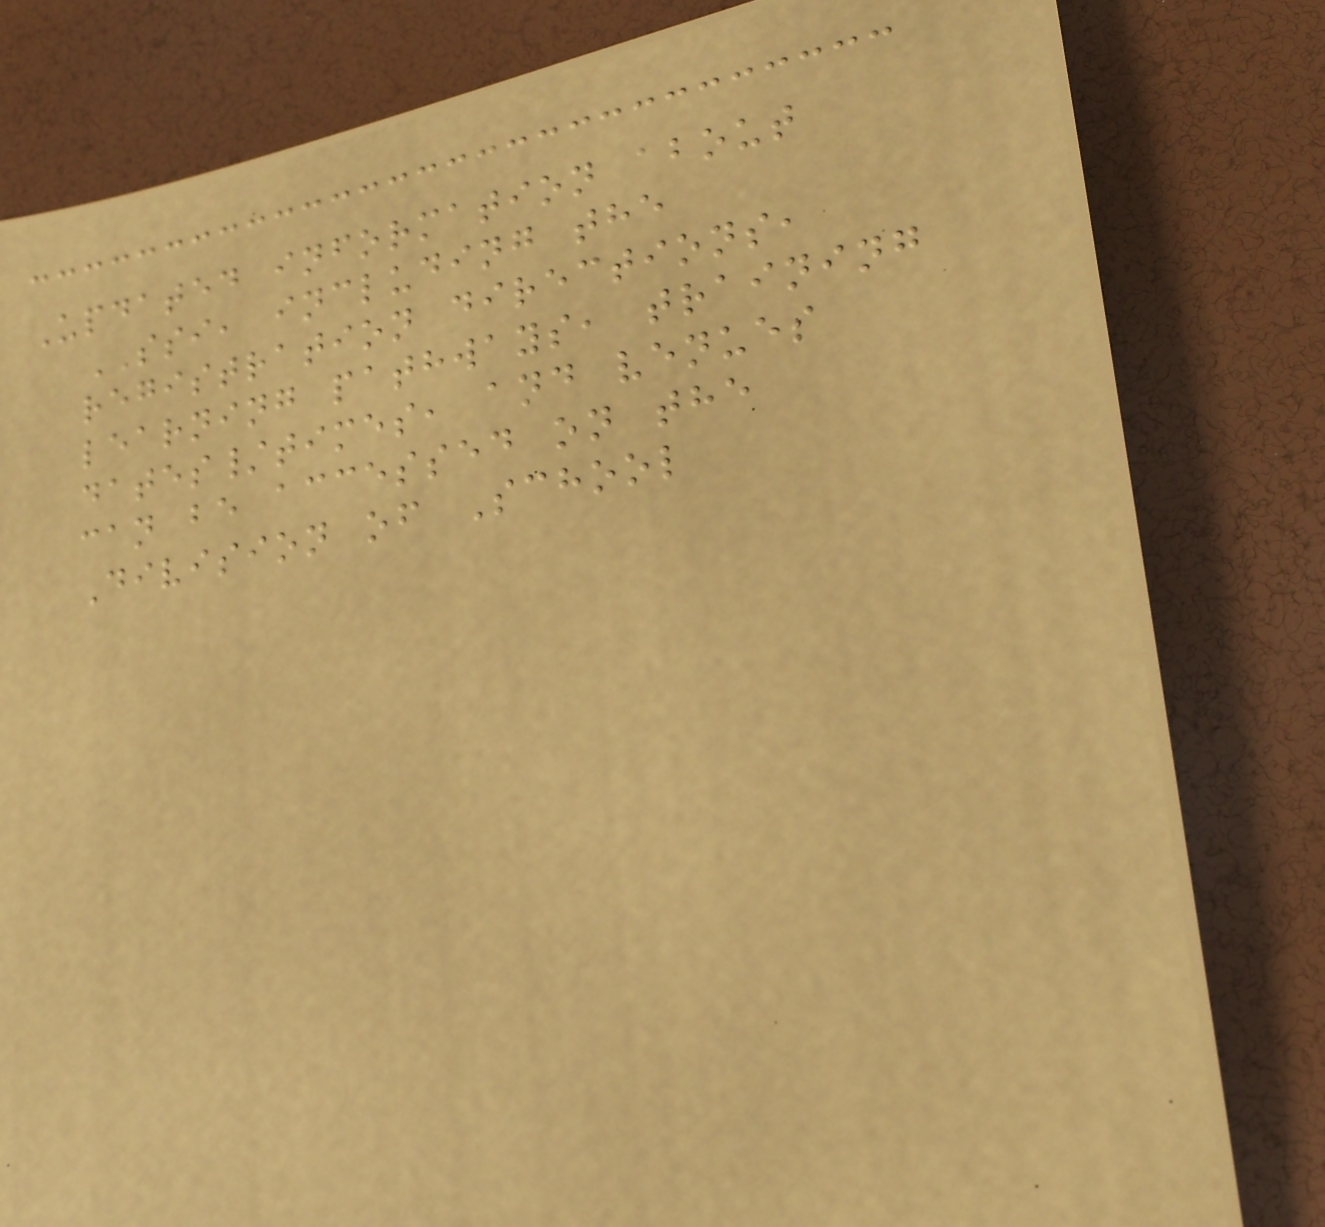Updated information about
SSI, including the
registration directions,
learning pathways, training
dates/times, and venues
can be accessed on the
Division of School
